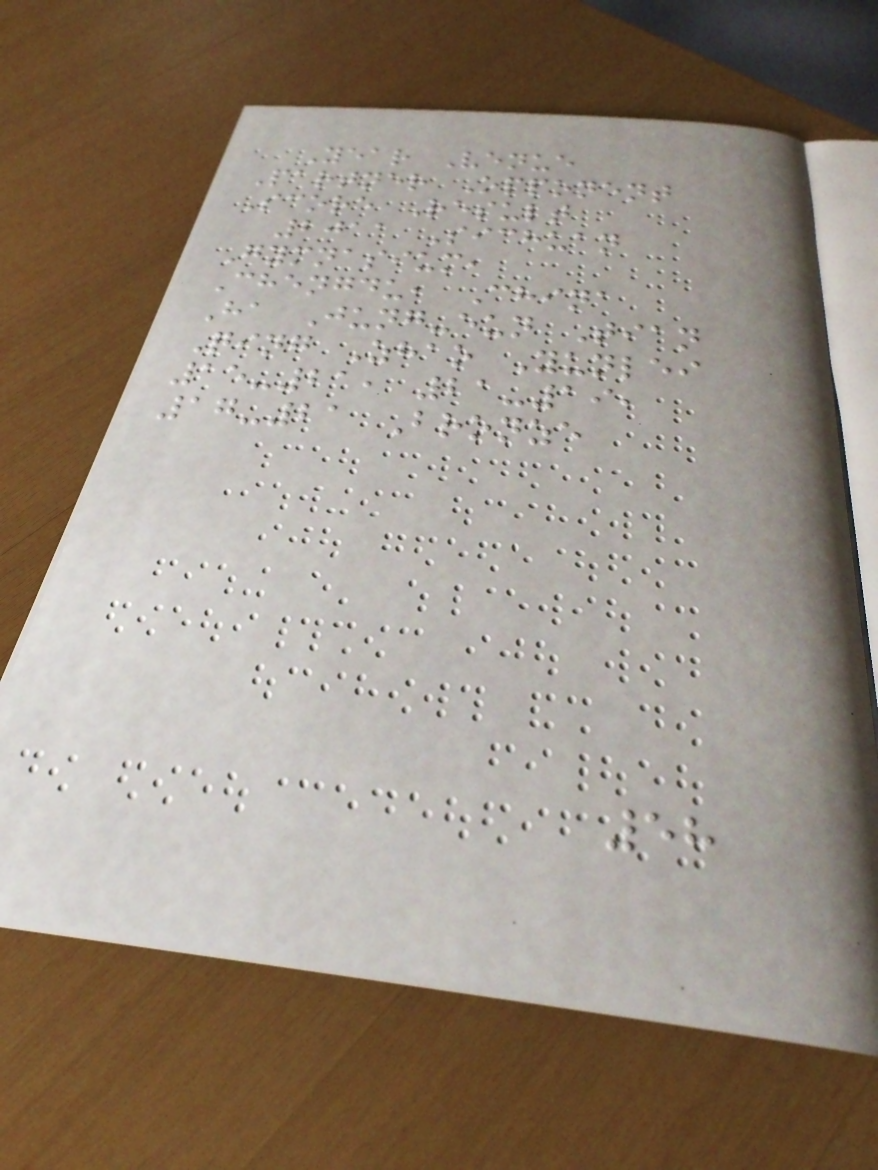Year Venue
Partner Opponent
Score Result
2011 Sichuan
Gymnasium,
Chengdu, China
Ha Jung-eun Tian
Qing Zhao Yunlei
15-21, 21-19,
17-21 Bronze
58
